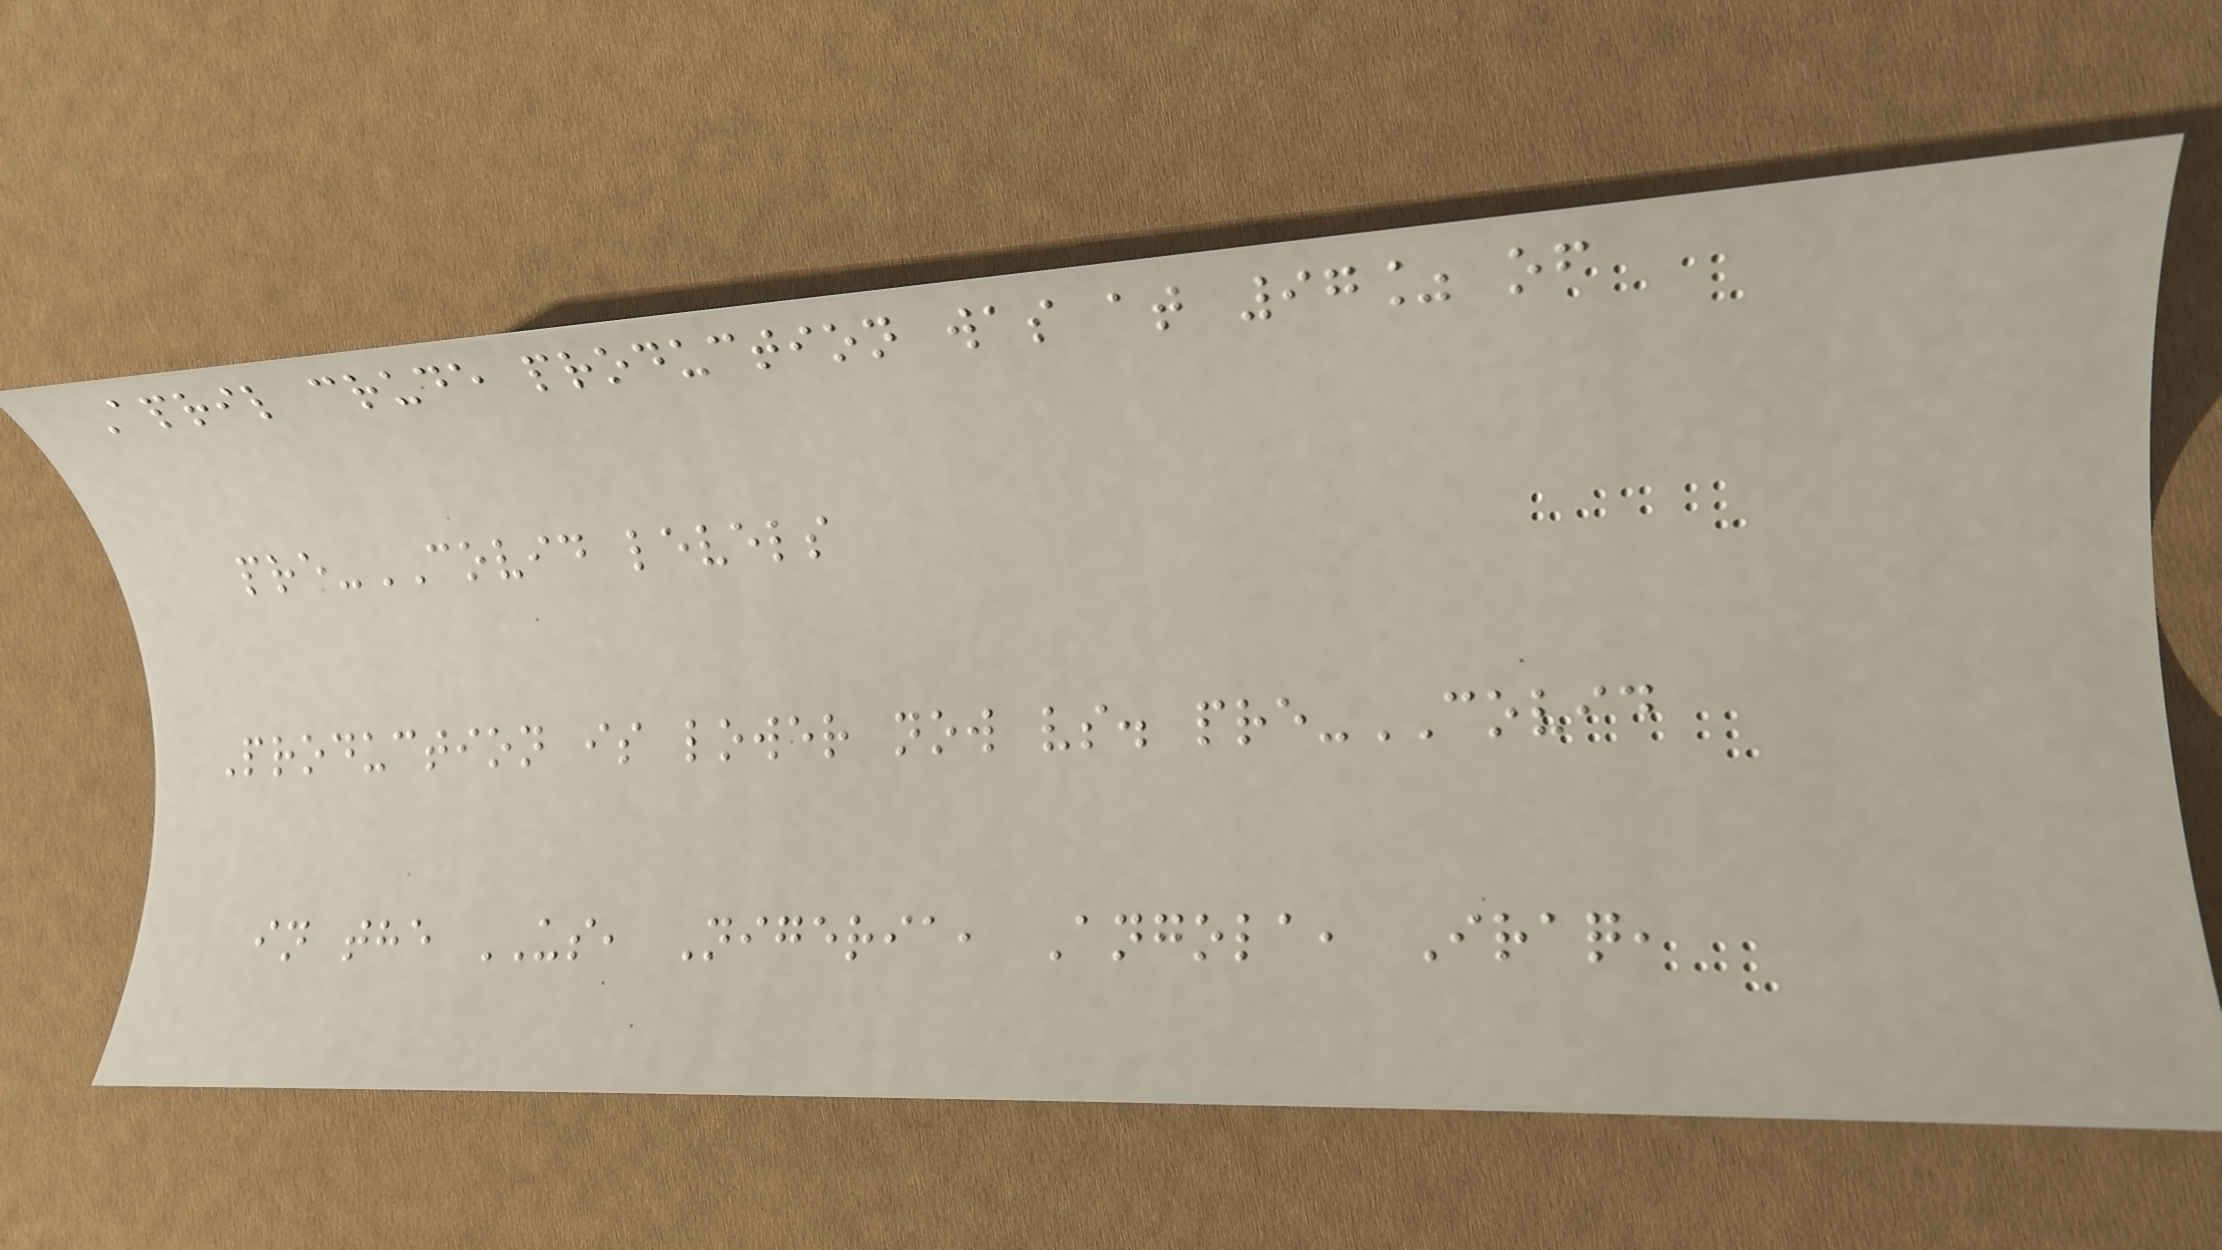April crude production was at 97% of
pre-COVID levels
Production is lower now vs. pre-COVID
in the US, Nigeria, Angola, Iraq,
